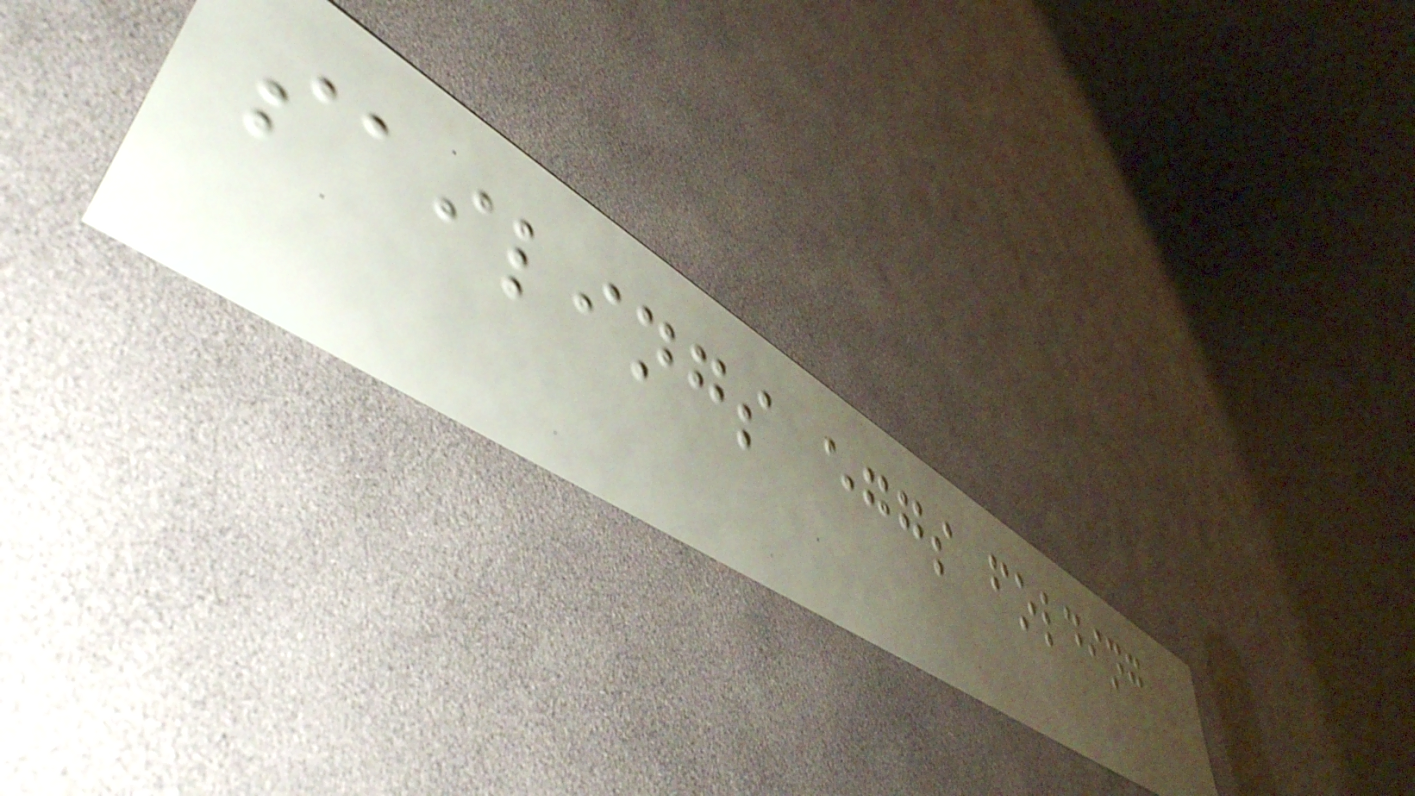sailings eggs folding
